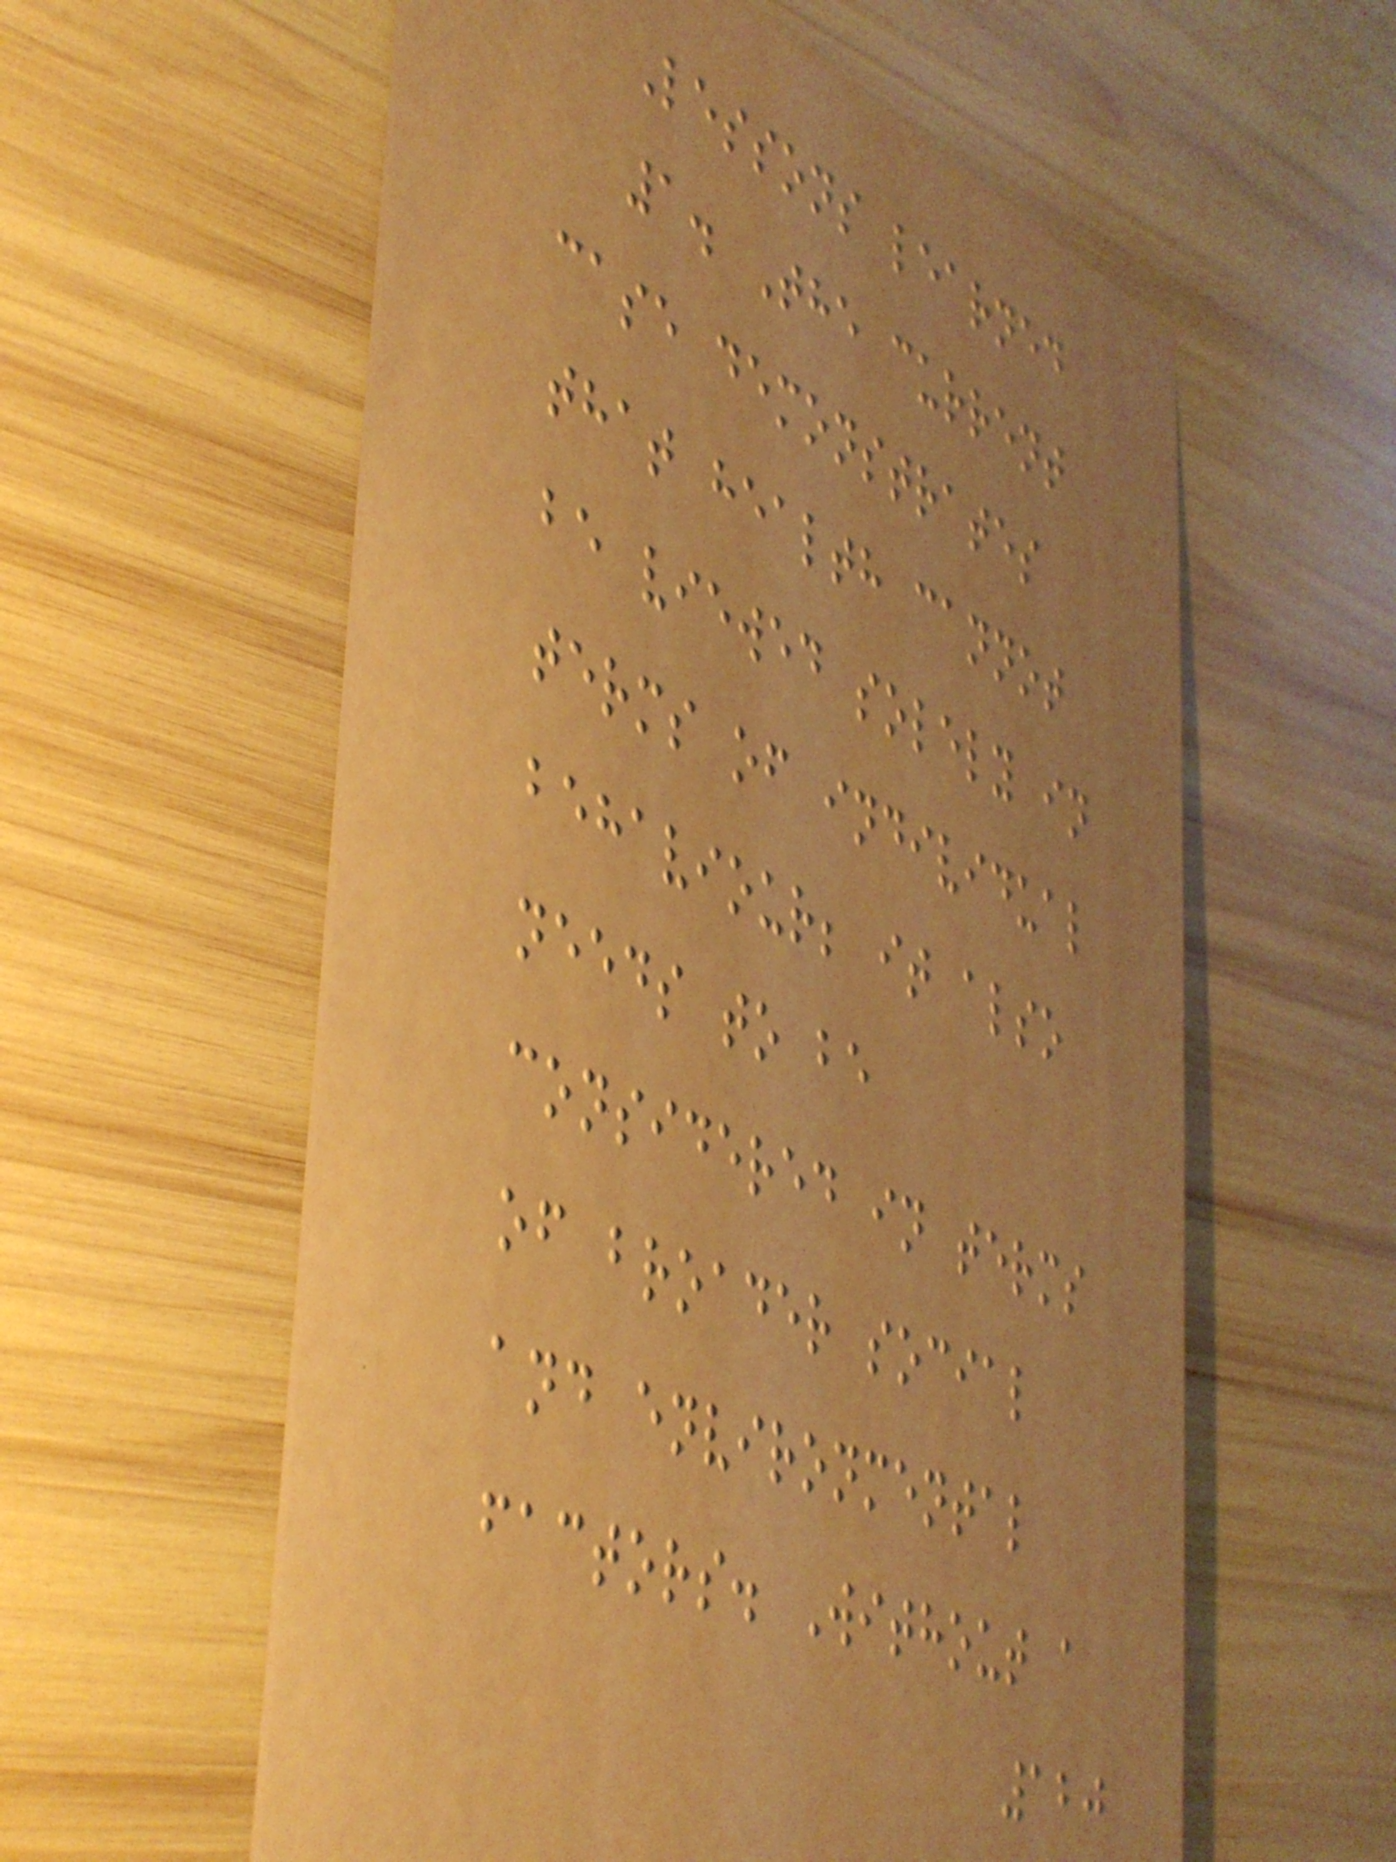Lessons learned
1. The current
case demonstrates
that health cannot
be viewed solely in
terms of individual
behaviour; it also
needs to be
considered in terms
of broader social
and environmental
factors. Without a
120
